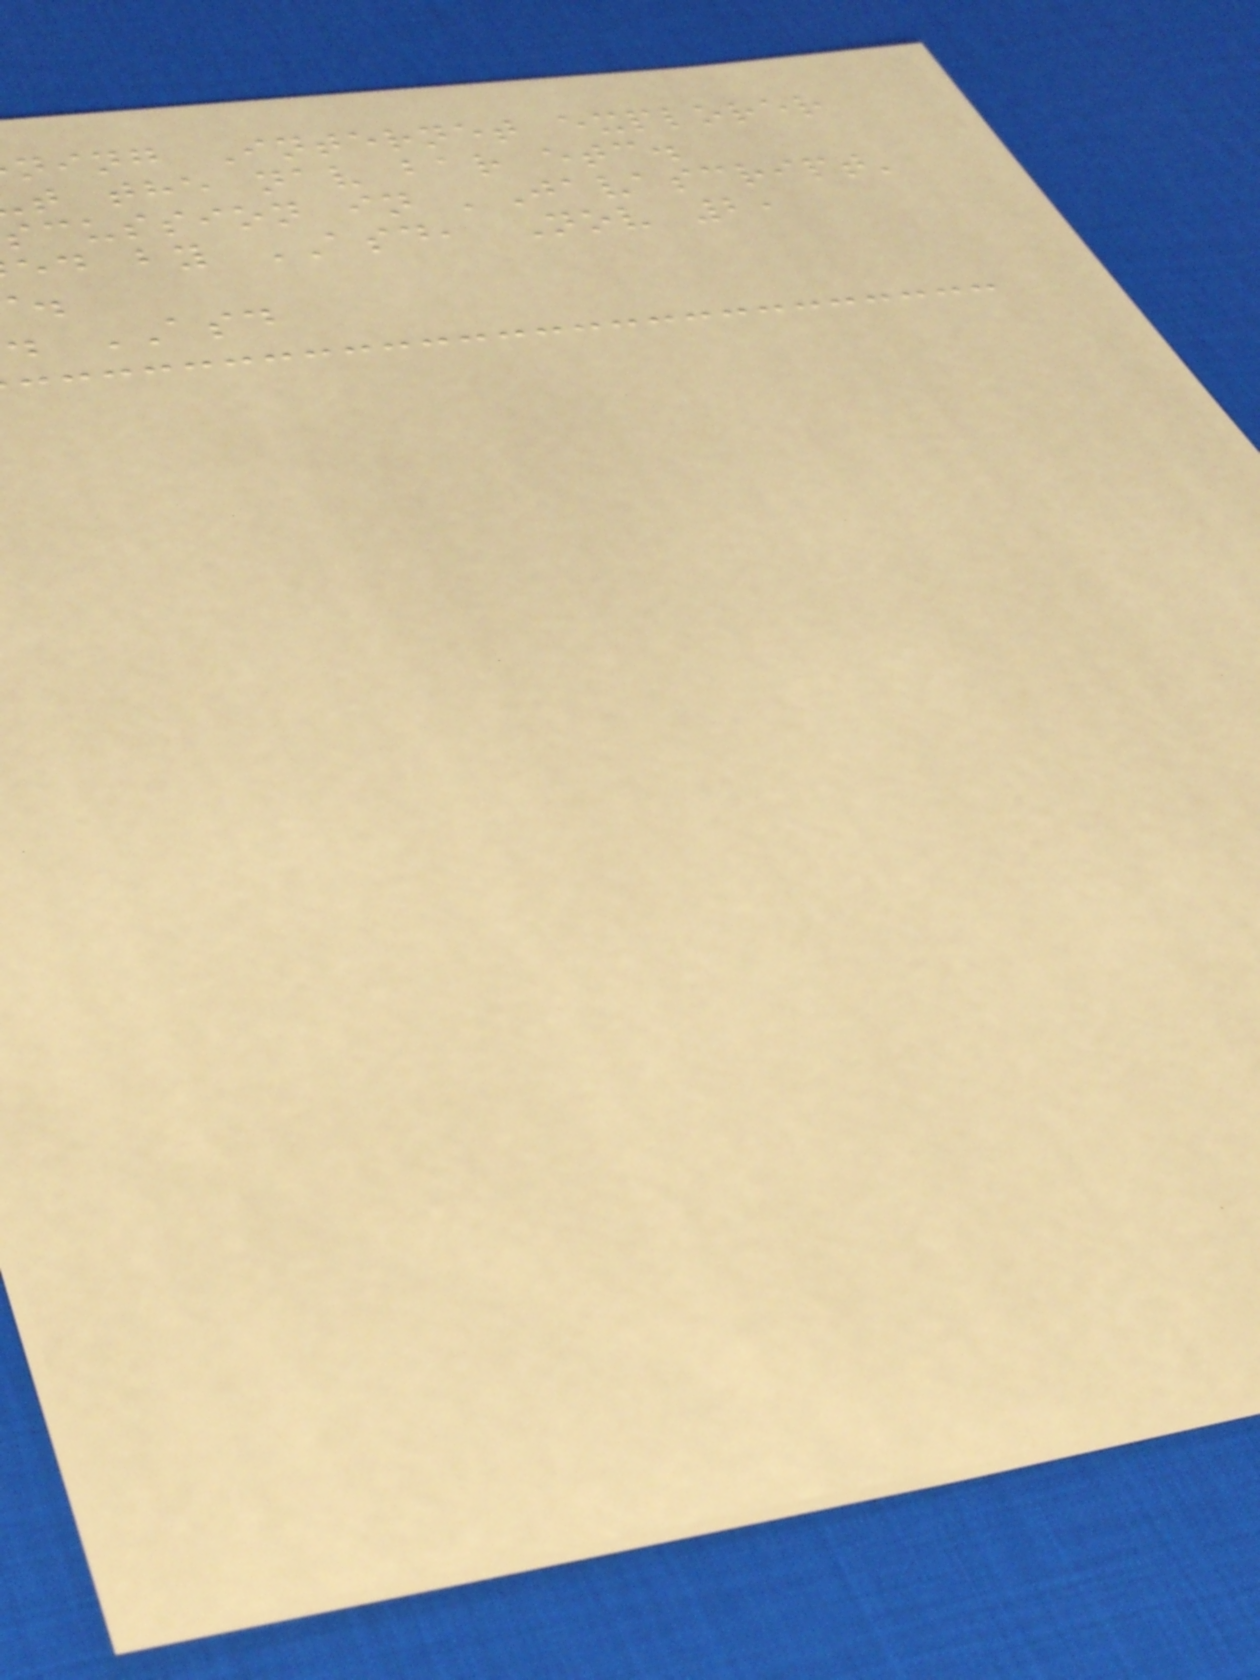ning Internet explorer
t the nav bar etc.
scussion in 'Javascript'
ed by ASD, Nov 2,
. ASD
